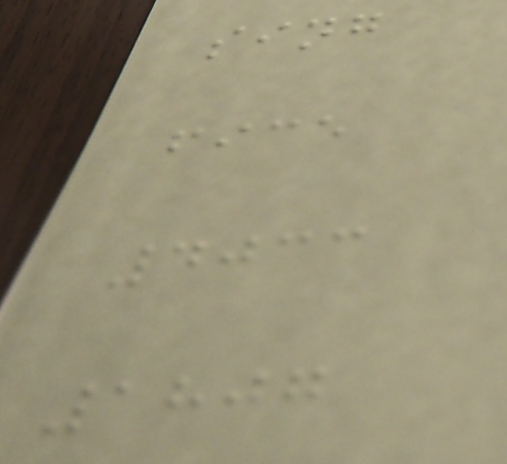sing
fice
4033
1807
